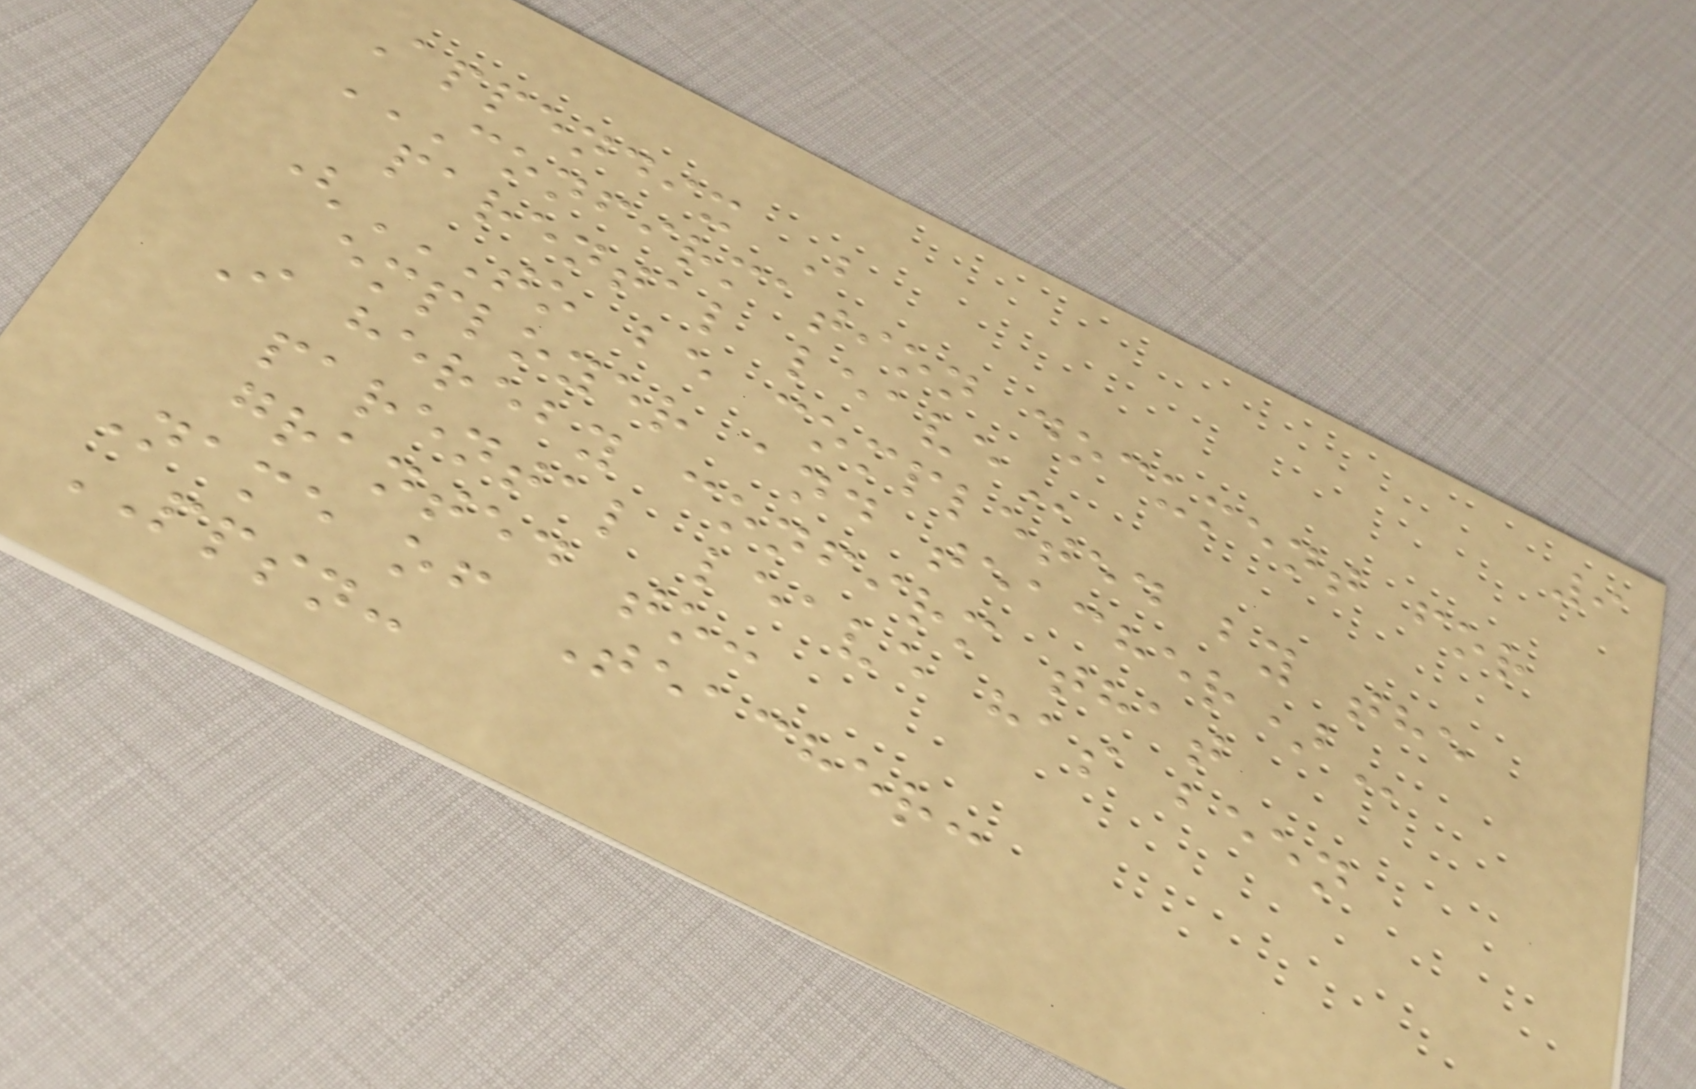9
Appendix B
CONFIRMATION DOCUMENT FOR
PARENTAL LEAVE
(TO BE COMPLETED BY THE
EMPLOYER AND TEACHER)
I hereby confirm that
parental leave has been
granted to:
Name of Teacher:
PPSN:
